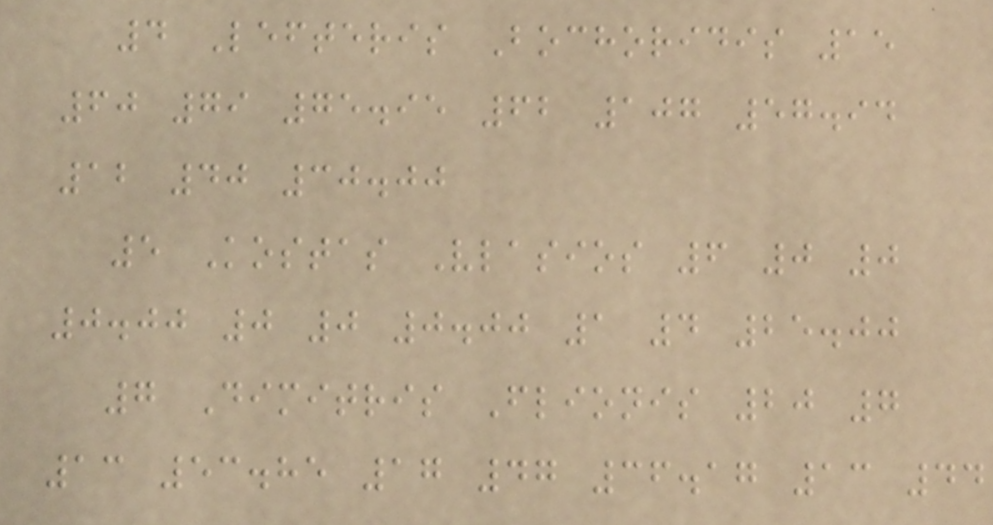4 Lefteris Bochoridis 15
60 79 75.95 62 107 57.94
12 40 30.00
5 Kostas Vlasios 6 0 0
0.00 0 0 0.00 1 4 25.00
7 Dimitris Flionis 20 7
13 53.85 17 47 36.17 13 44
